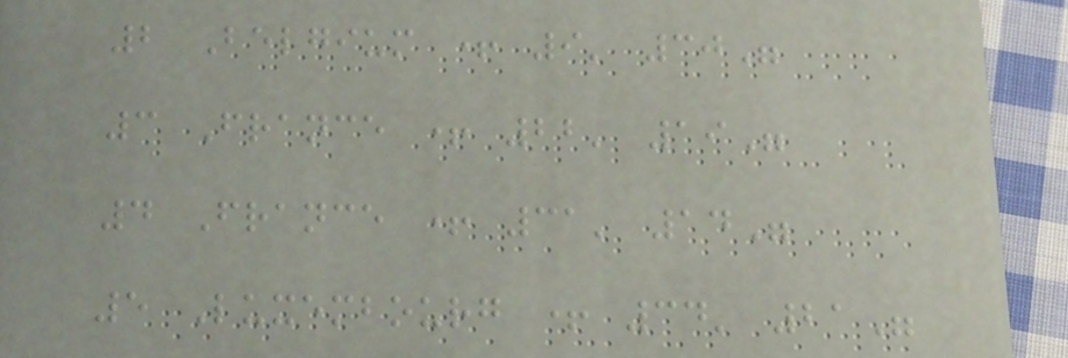2 Belgium + 9' 30"
3 France + 22' 19"
4 France + 31' 14"
5 Luxembourg + 34' 21"
